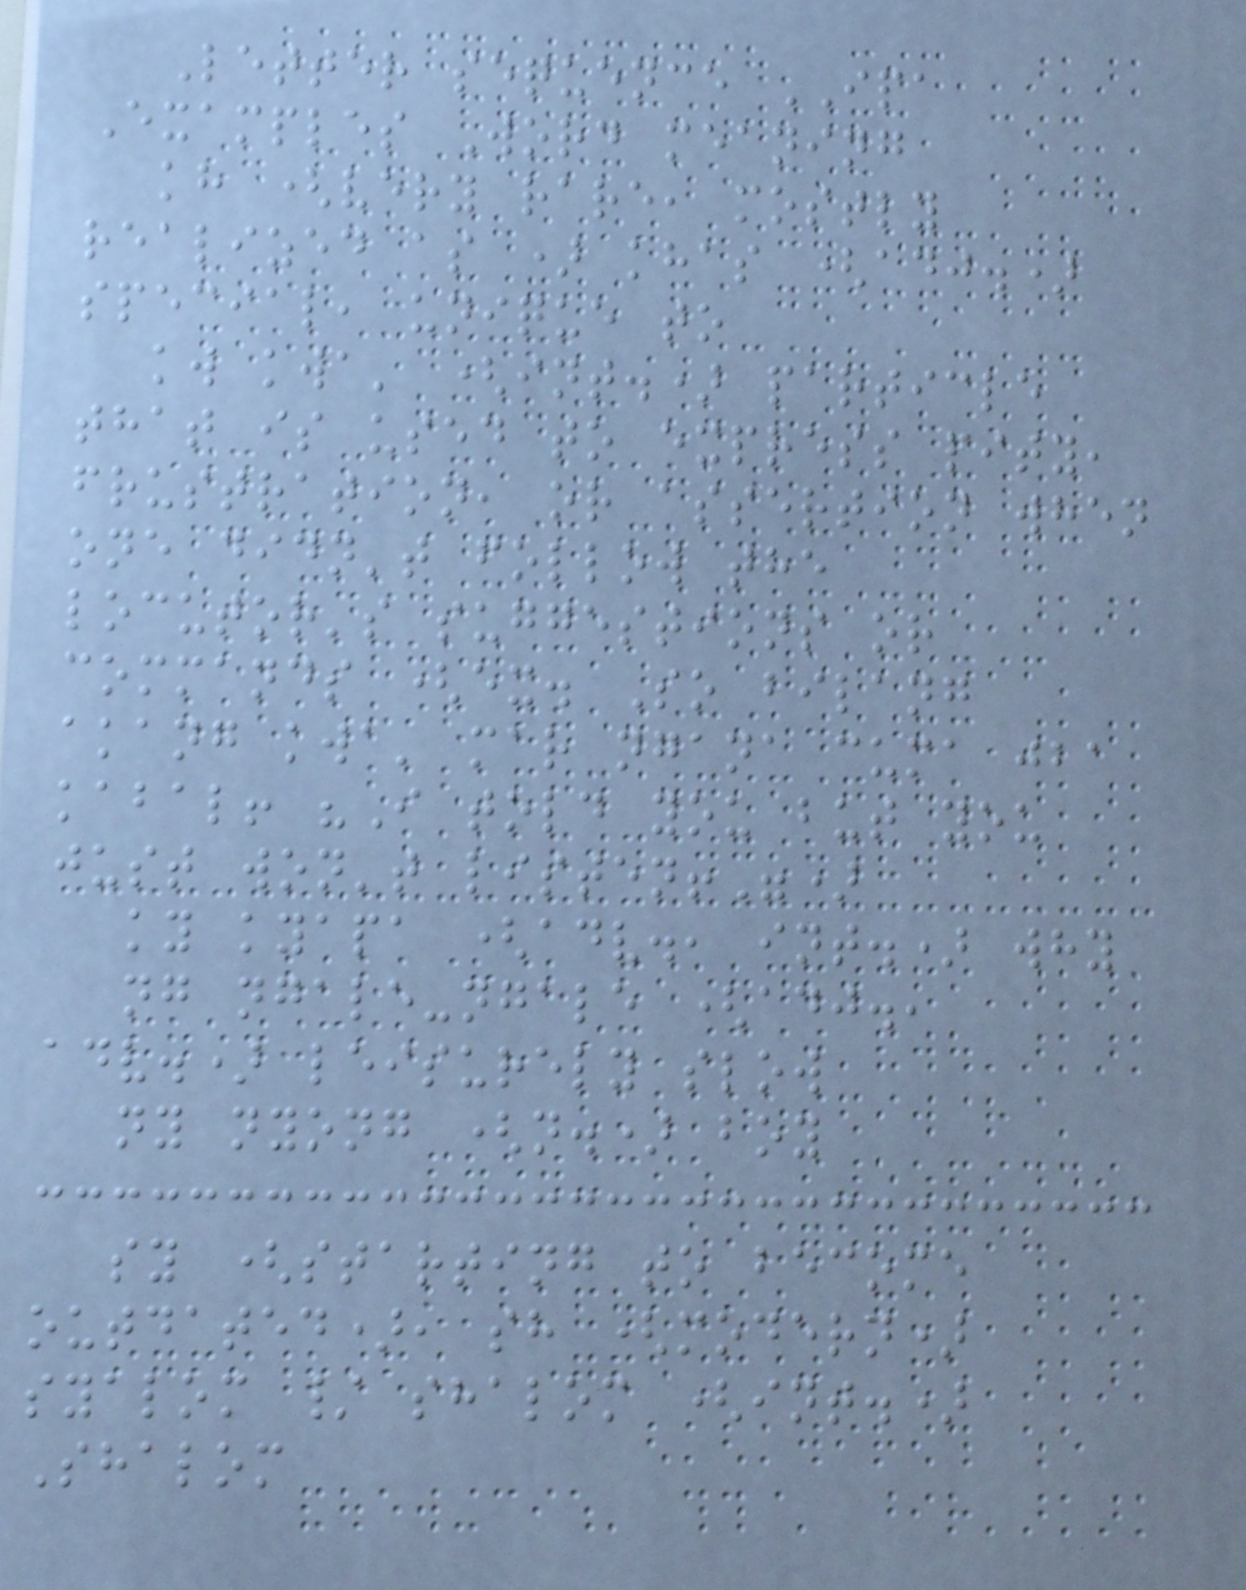Letter sequence IPA
Examples Word meaning
kh (very rare, mostly
realized as ) khas (adj.)
special, unique to
kw kwa' (int.) particle
that is used to express pity,
frustration, or assertion when
one didn't follow the
locutor's suggestions or
commands (ex. So bilang
akang kwa' mar ngana cuma jba
kabal! "I told you but you
just won't listen!")
ky kyapa (adv., int.) why
ng ngale-ngale (adj.,
adv.) leisurely slow
ny nyong (n.) boy
sy (starting to become
outdated), sh (modern)
syalom / shalom (int.)
Shalom
